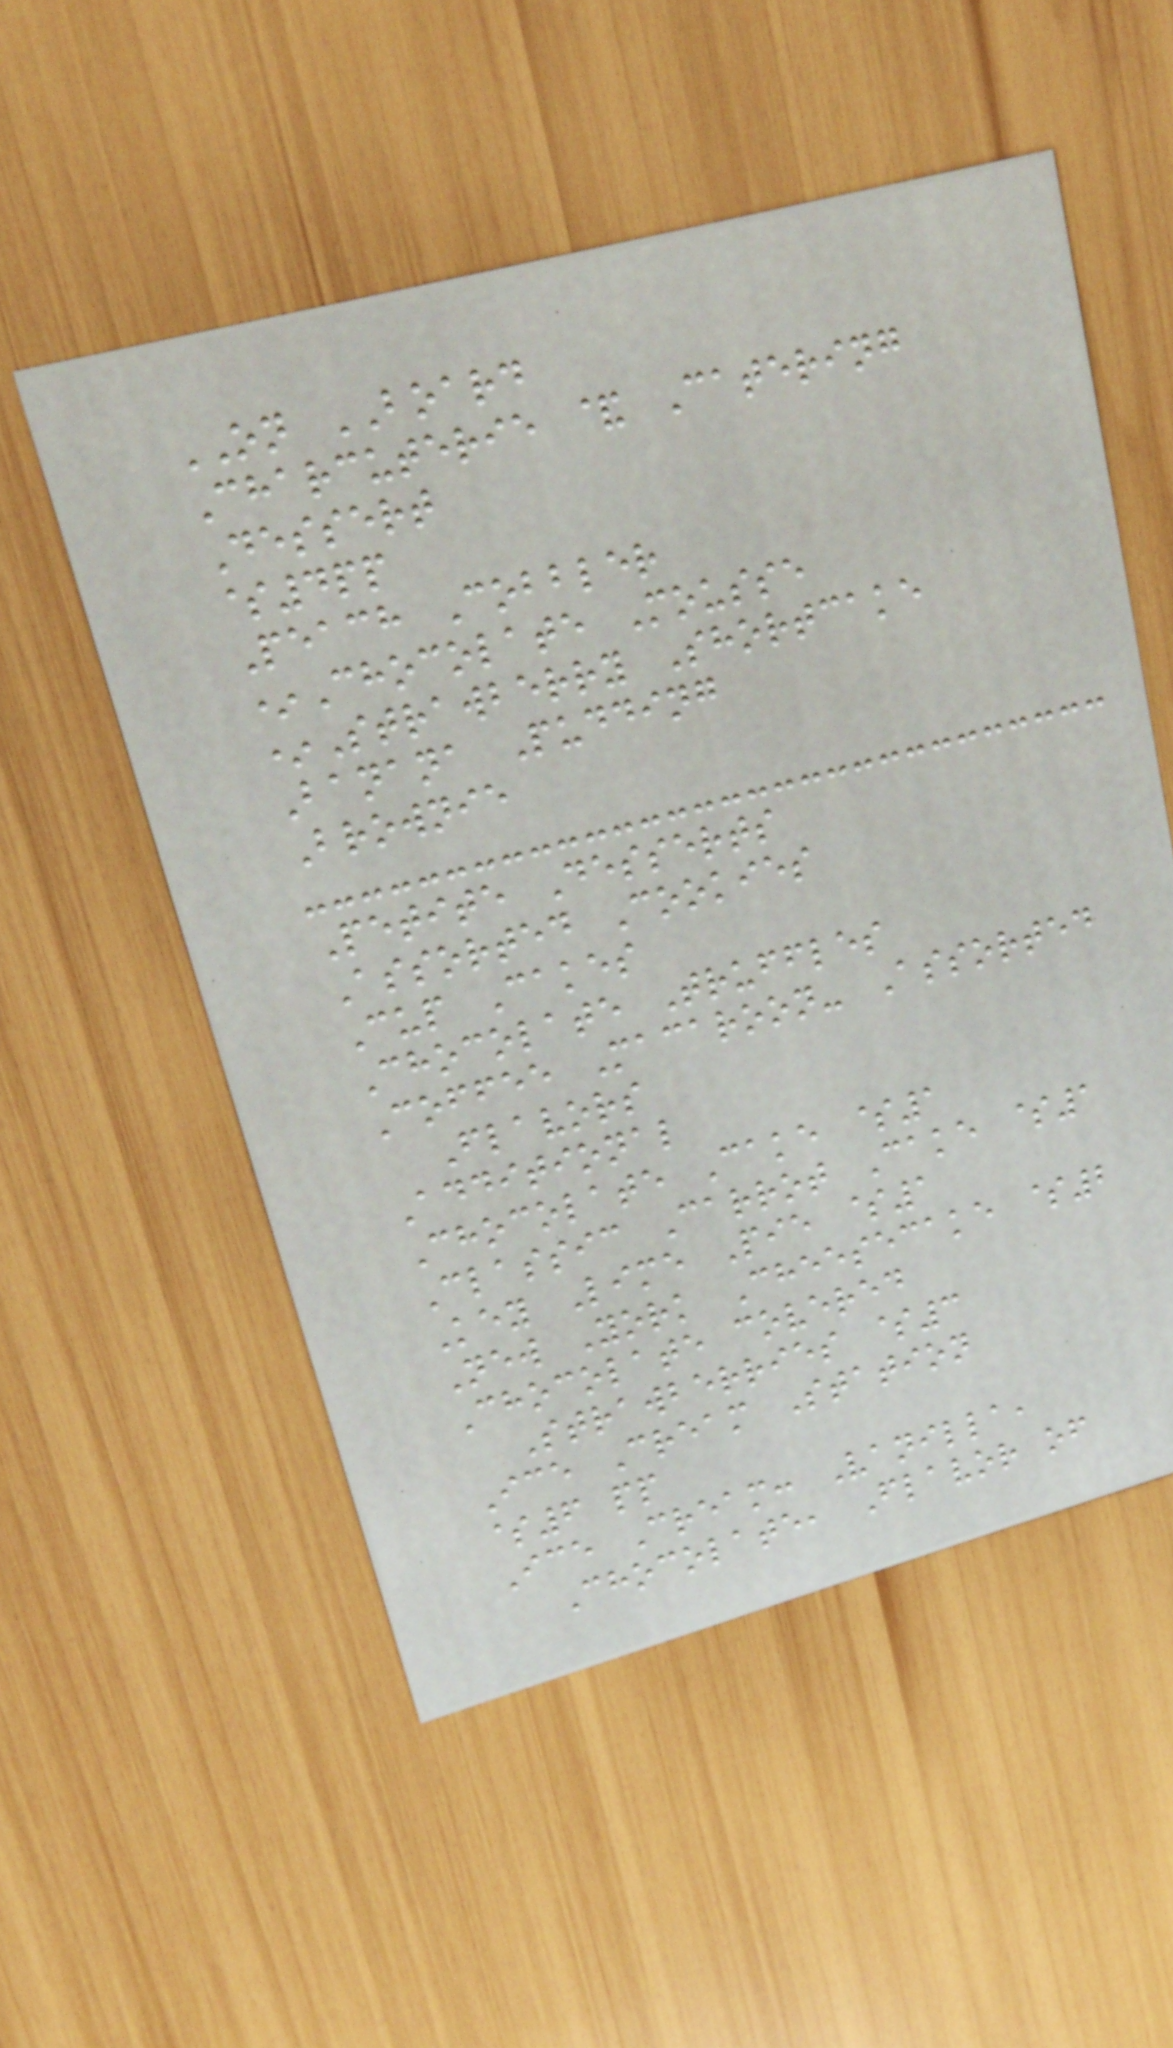ON BOARD
Charcuterie & Catering
Dessert
$4pp
Peach Cobbler
*Chocolate Mousse
*Strawberry Shortcake
Banana Pudding
Brownie
Petite Desserts
Assorted Cookies
Cup Cakes
Chocolate Truffles
Coffee Macaroon- Assorted
Flavors
Additional
Chocolate Cake $1
Classic Carrot Cake $1
Key Lime Pie $1
New York Cheesecake $2
Chocolate covered
Strawberries $3
Ice Cream Station
$6 pp
Ice Cream: Vanilla,
Chocolate, Flavor of
